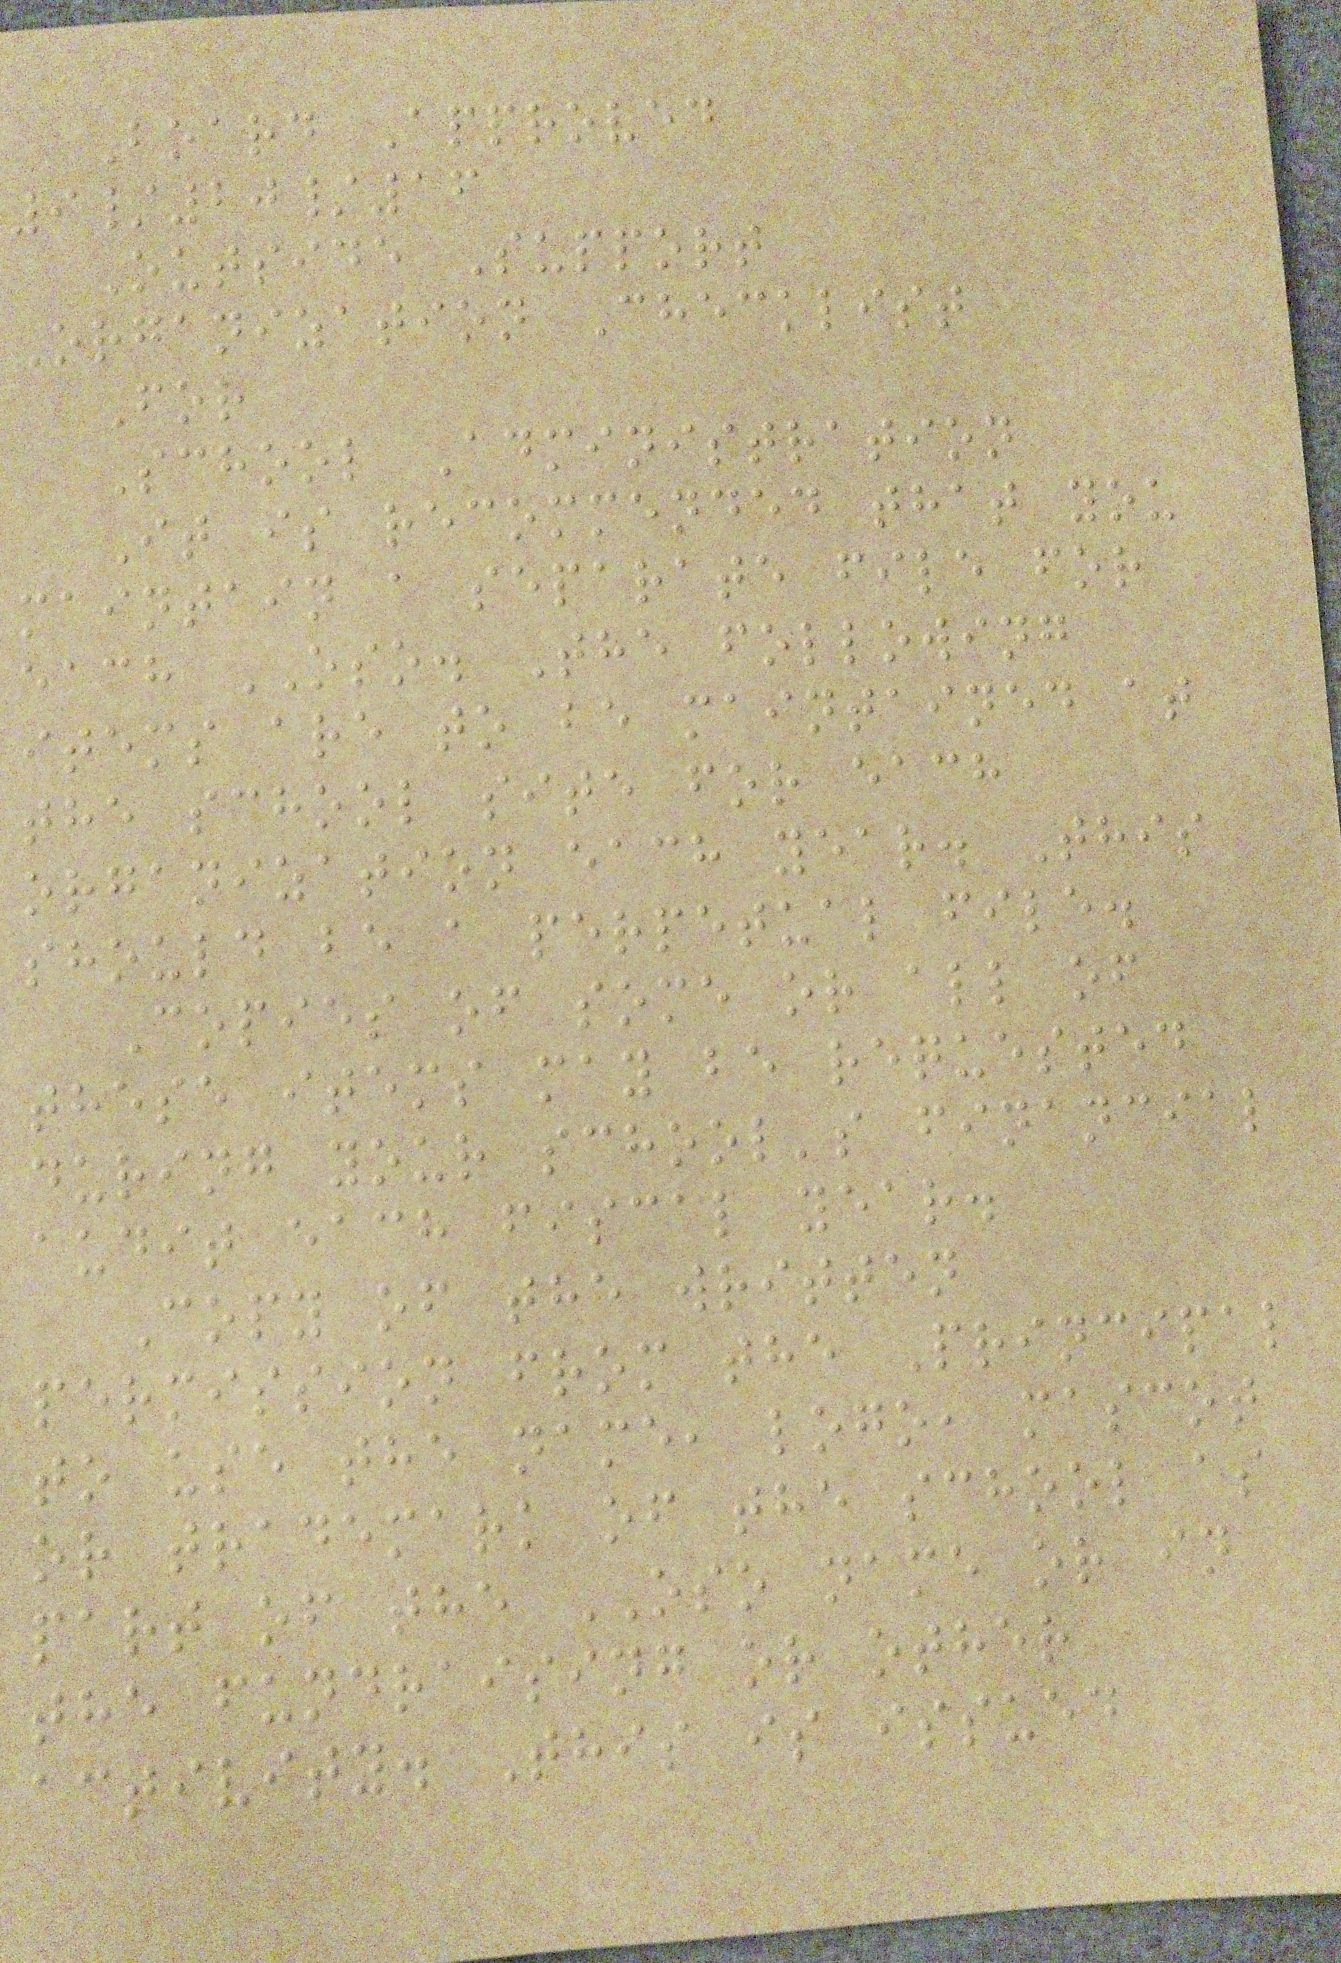Board Approved
9/20/16
Outside Support
Organization Checklist
For
School Administration
It is recommended that you
maintain a separate file for
each OSO. The following
items are to be maintained at
the school site for each
organization each year. This
should be a perpetual file.
Copies of some or all of
these items may be requested
during your school's financial
audit each fiscal year.
Copy of the written
permission from the Principal
to use the name, logo, mascot
or trademark of the school as
part of the OSO name or in
the fundraising or other
activity. This is issued
